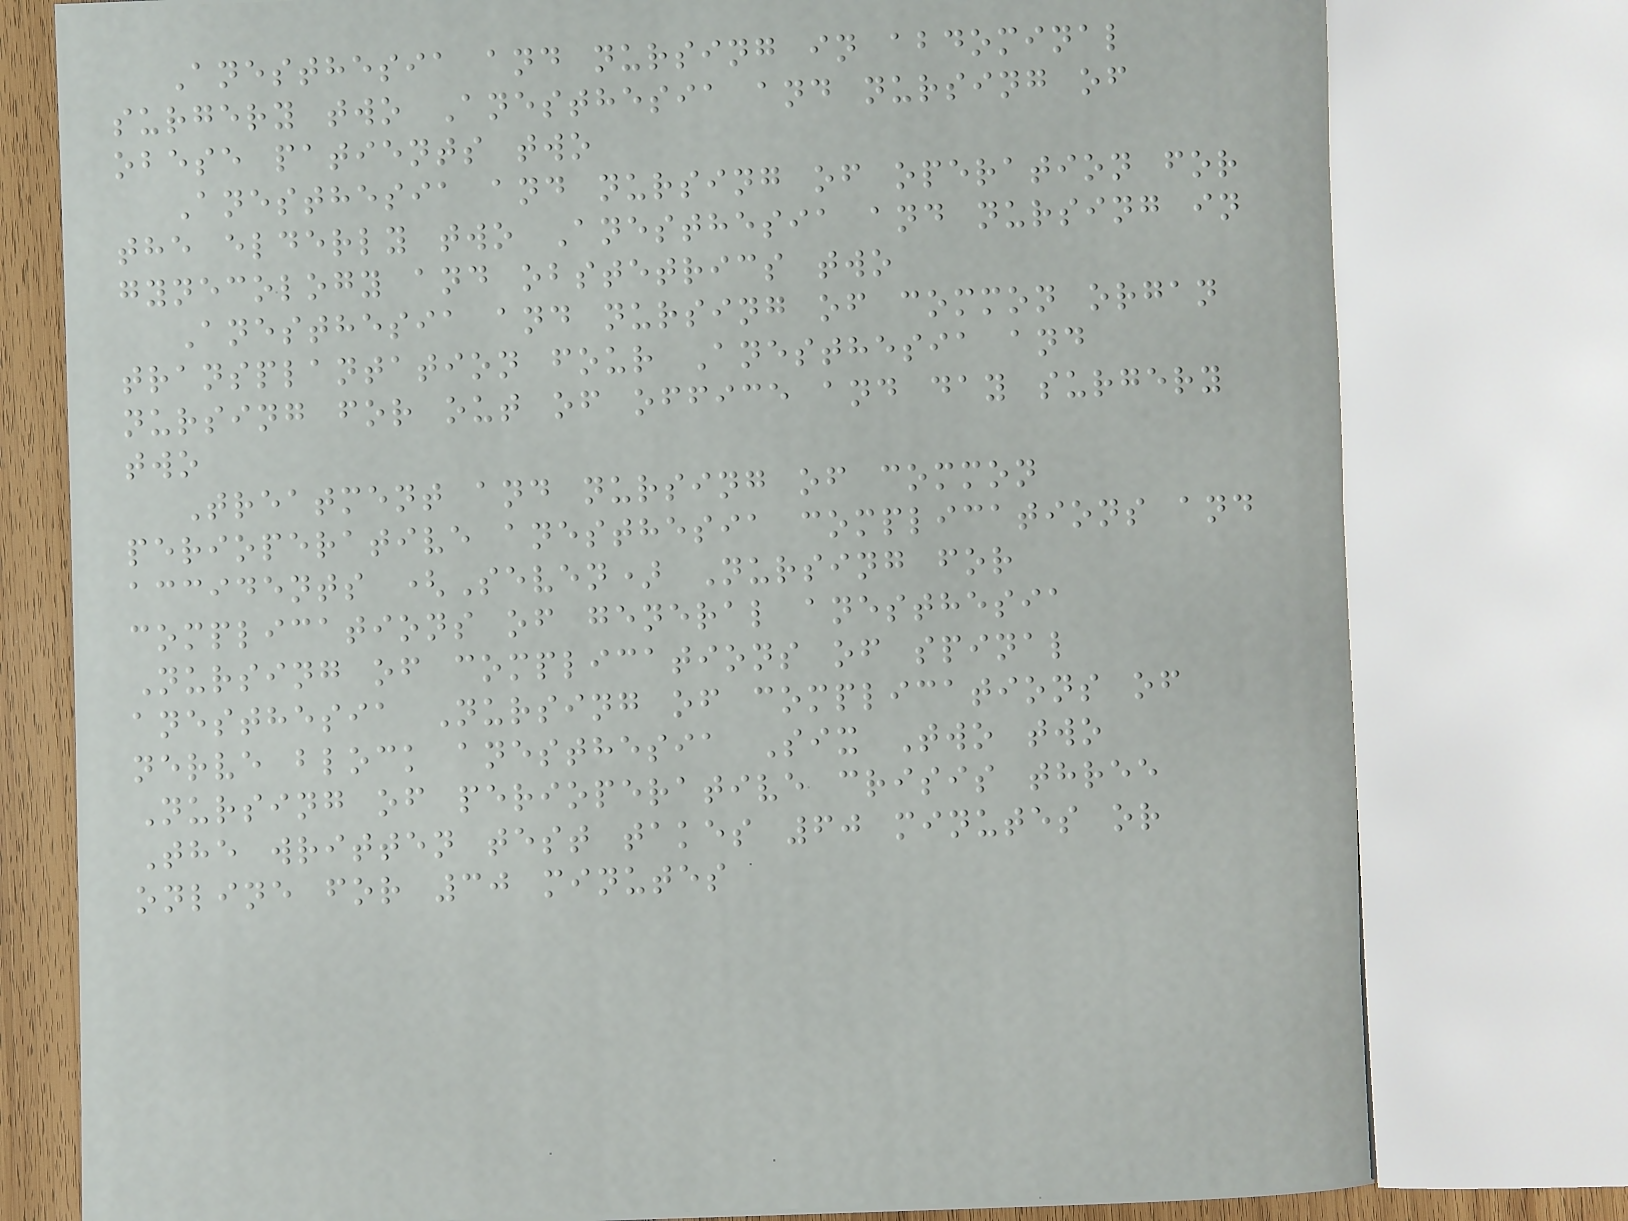Anesthesia and nursing in abdominal
surgery two Anesthesia and nursing of
obese patients two
Anesthesia and nursing of operation for
the elderly two Anesthesia and nursing in
gynecology and obstetrics two
Anesthesia and nursing of common organ
transplantation four Anesthesia and
nursing for out of office and day surgery
two
Treatment and nursing of common
perioperative anesthesia complications and
accidents (Seven) Nursing for
complications of general anesthesia
Nursing of complications of spinal
anesthesia Nursing of complications of
nerve block anesthesia Six Two two
Nursing of perioperative crisis three
The written test takes 60 minutes or
online for 30 minutes
